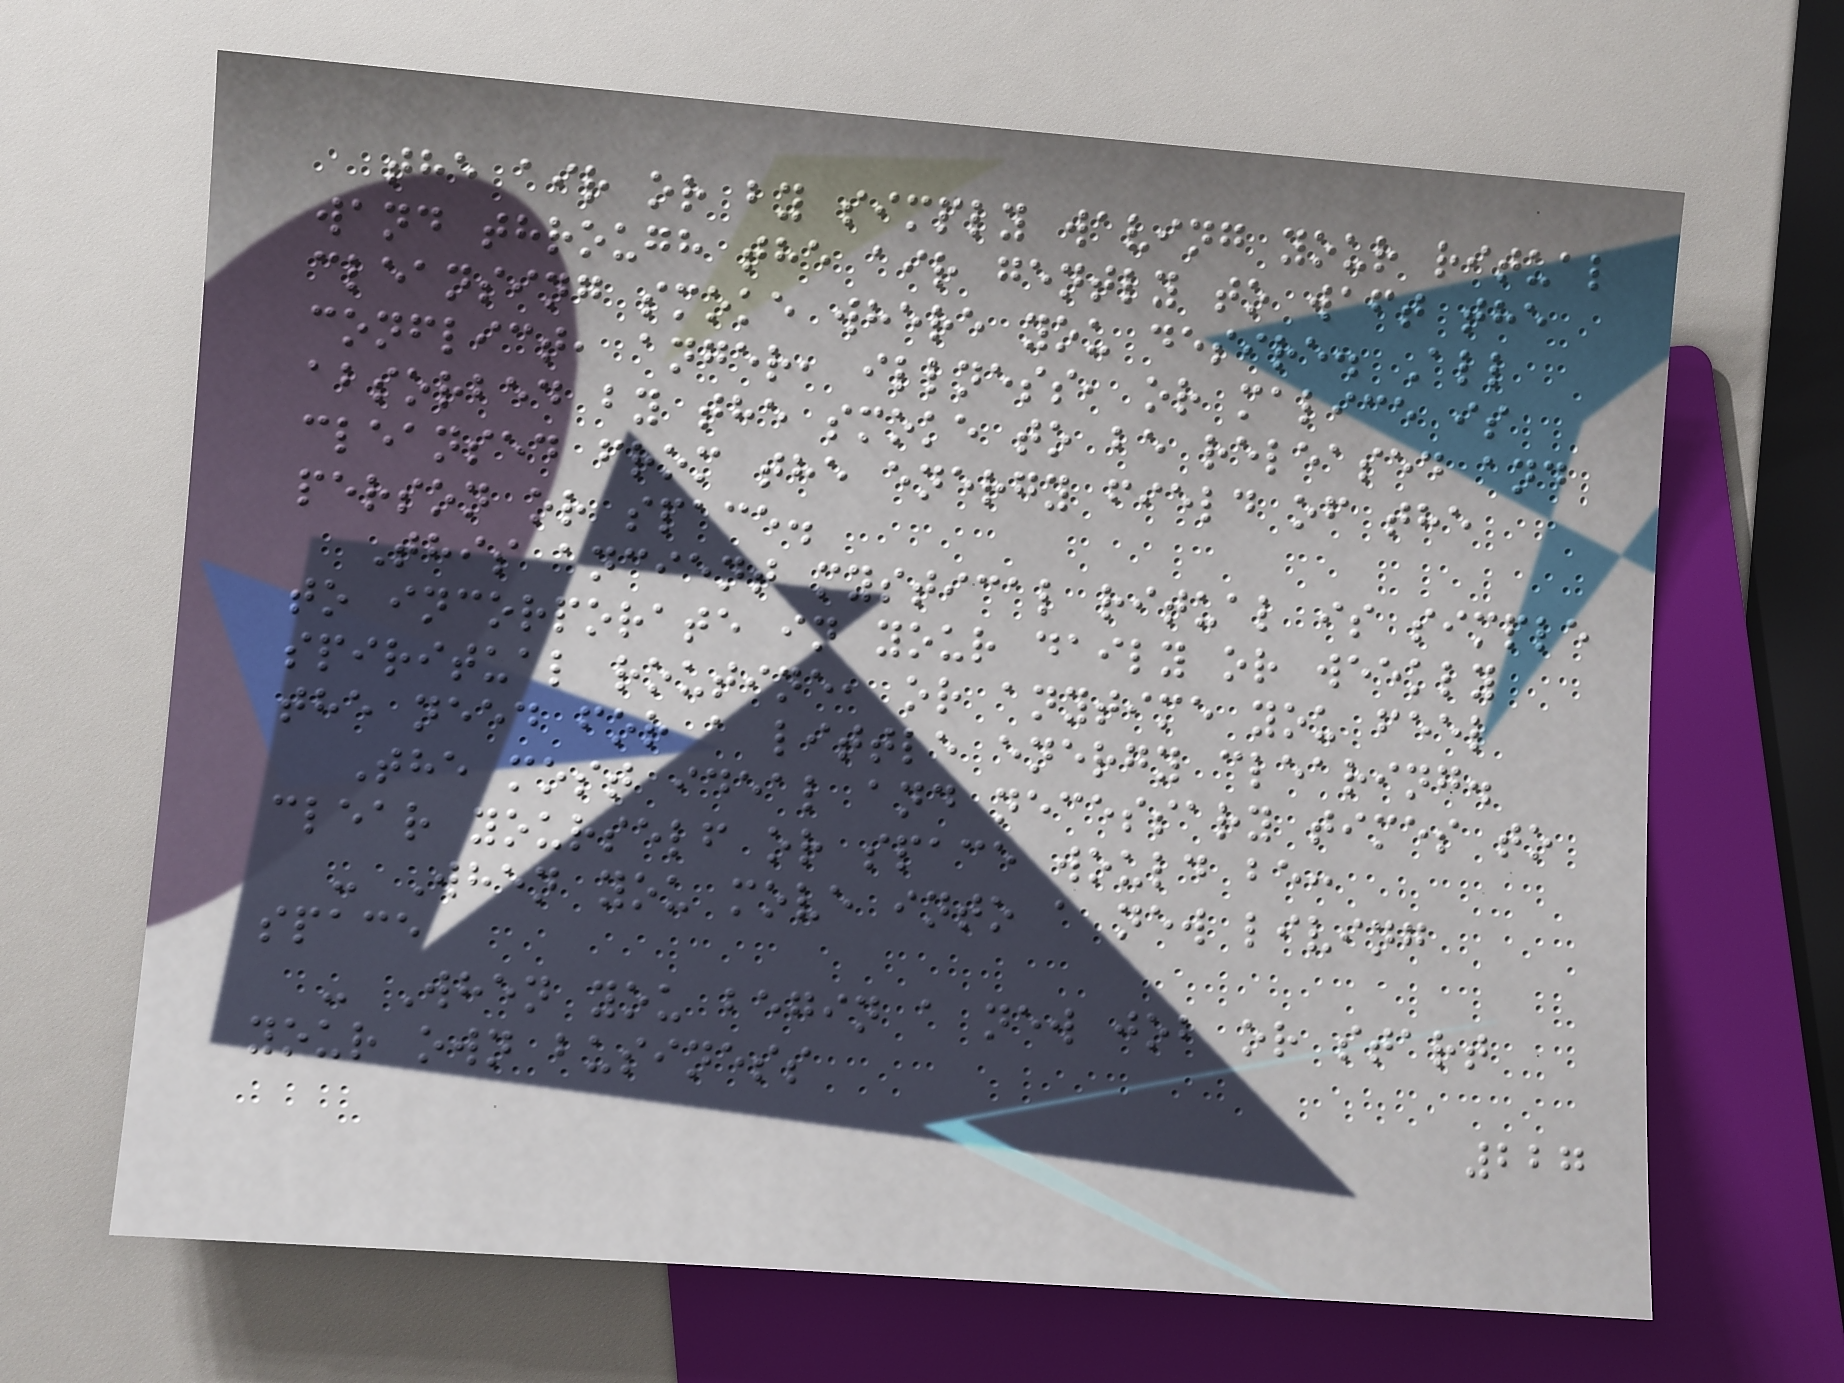the air or by simply waving your ritual
wand through the air gently to waft the
cleansing smoke where you desire. All
conflict, anger, illness, or malice is
absorbed by the smoke to be released and
cleansed from the energy field of the
person or space.
This ancient mystical ritual is simple
to incorporate in your daily or weekly
spiritual routine, or anytime you feel
the need for a little energy clearing.
The most ideal and necessary times to
clear yourself or space would be:
- When you move into a new living
space
- When you begin a new job or start
your own business
227
